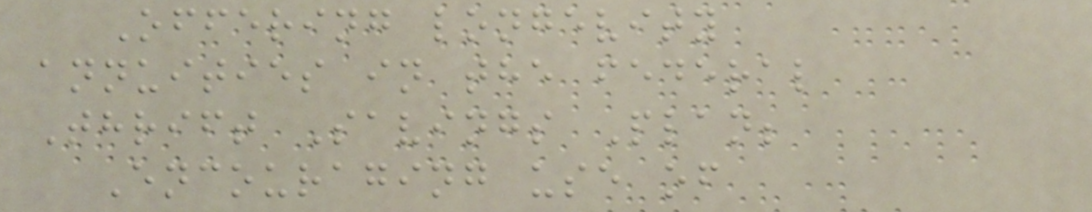Offering longevity
annuities in the federal
Thrift Savings Plan;
Encouraging use of
